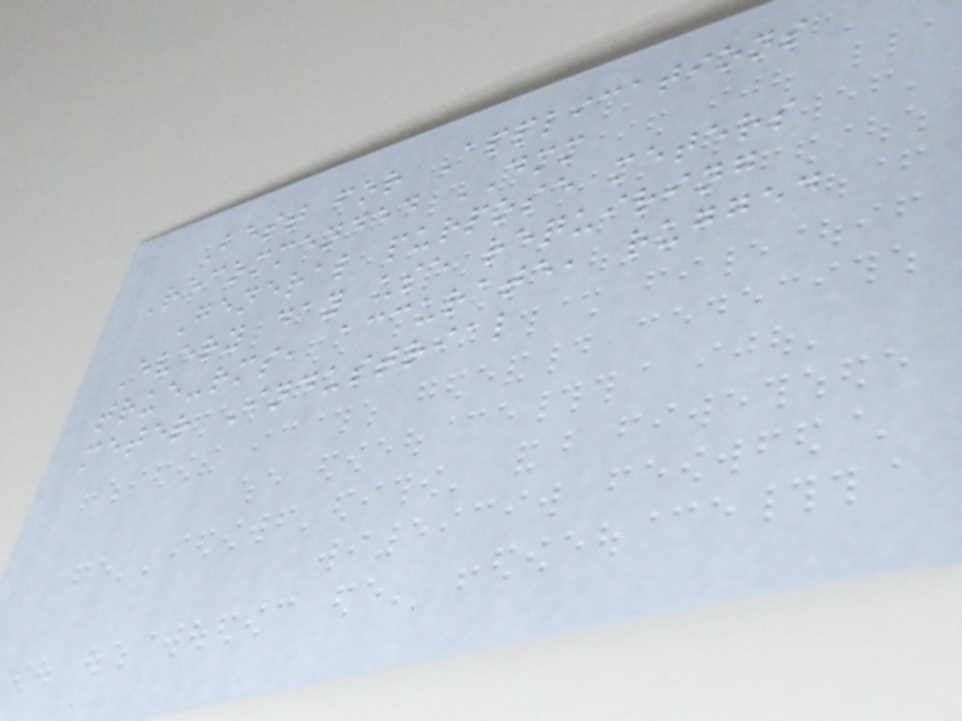Best for Applications
Recommended DMM
General purpose meters
Every day use requiring
true-rms, accurate, rugged
meter Industrial
